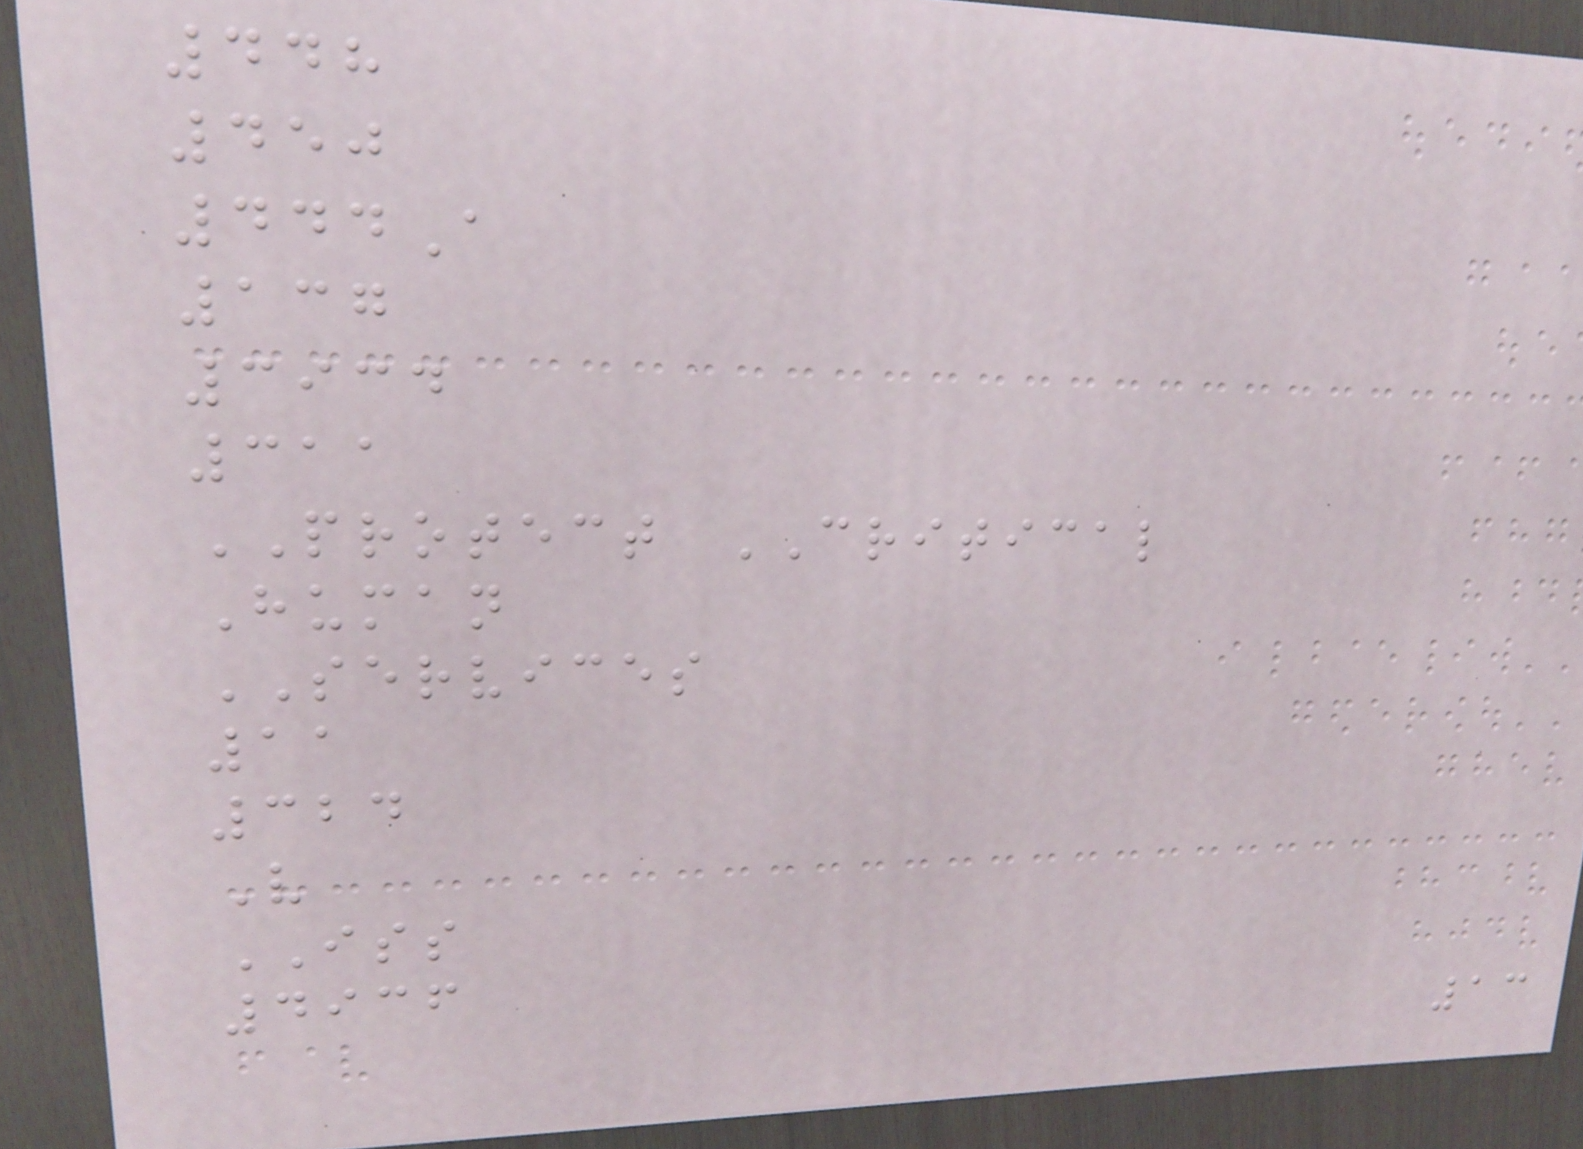448
450
444A
137
3934
311
PROTECT CRITICAL
Human
SERVICES
11
324
V
ISS
4936
13
